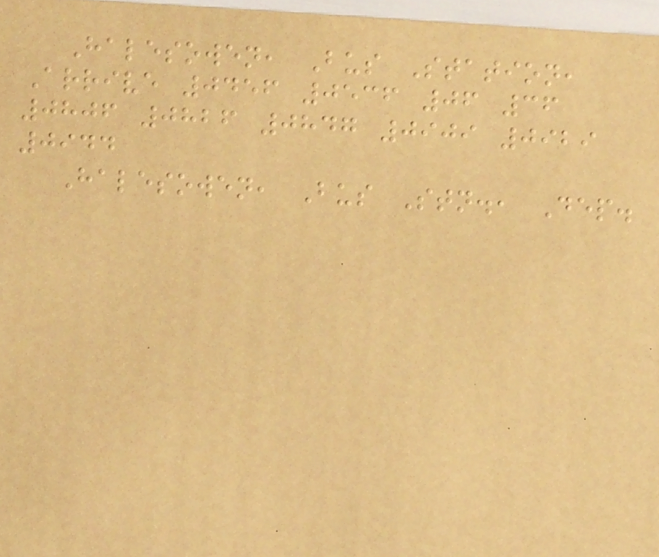Halesowen, Bus Station,
Arrive 0456 0536 06 36
0806 0826 0847 0909 0929
0944
Halesowen, Bus Stn., Dep.
